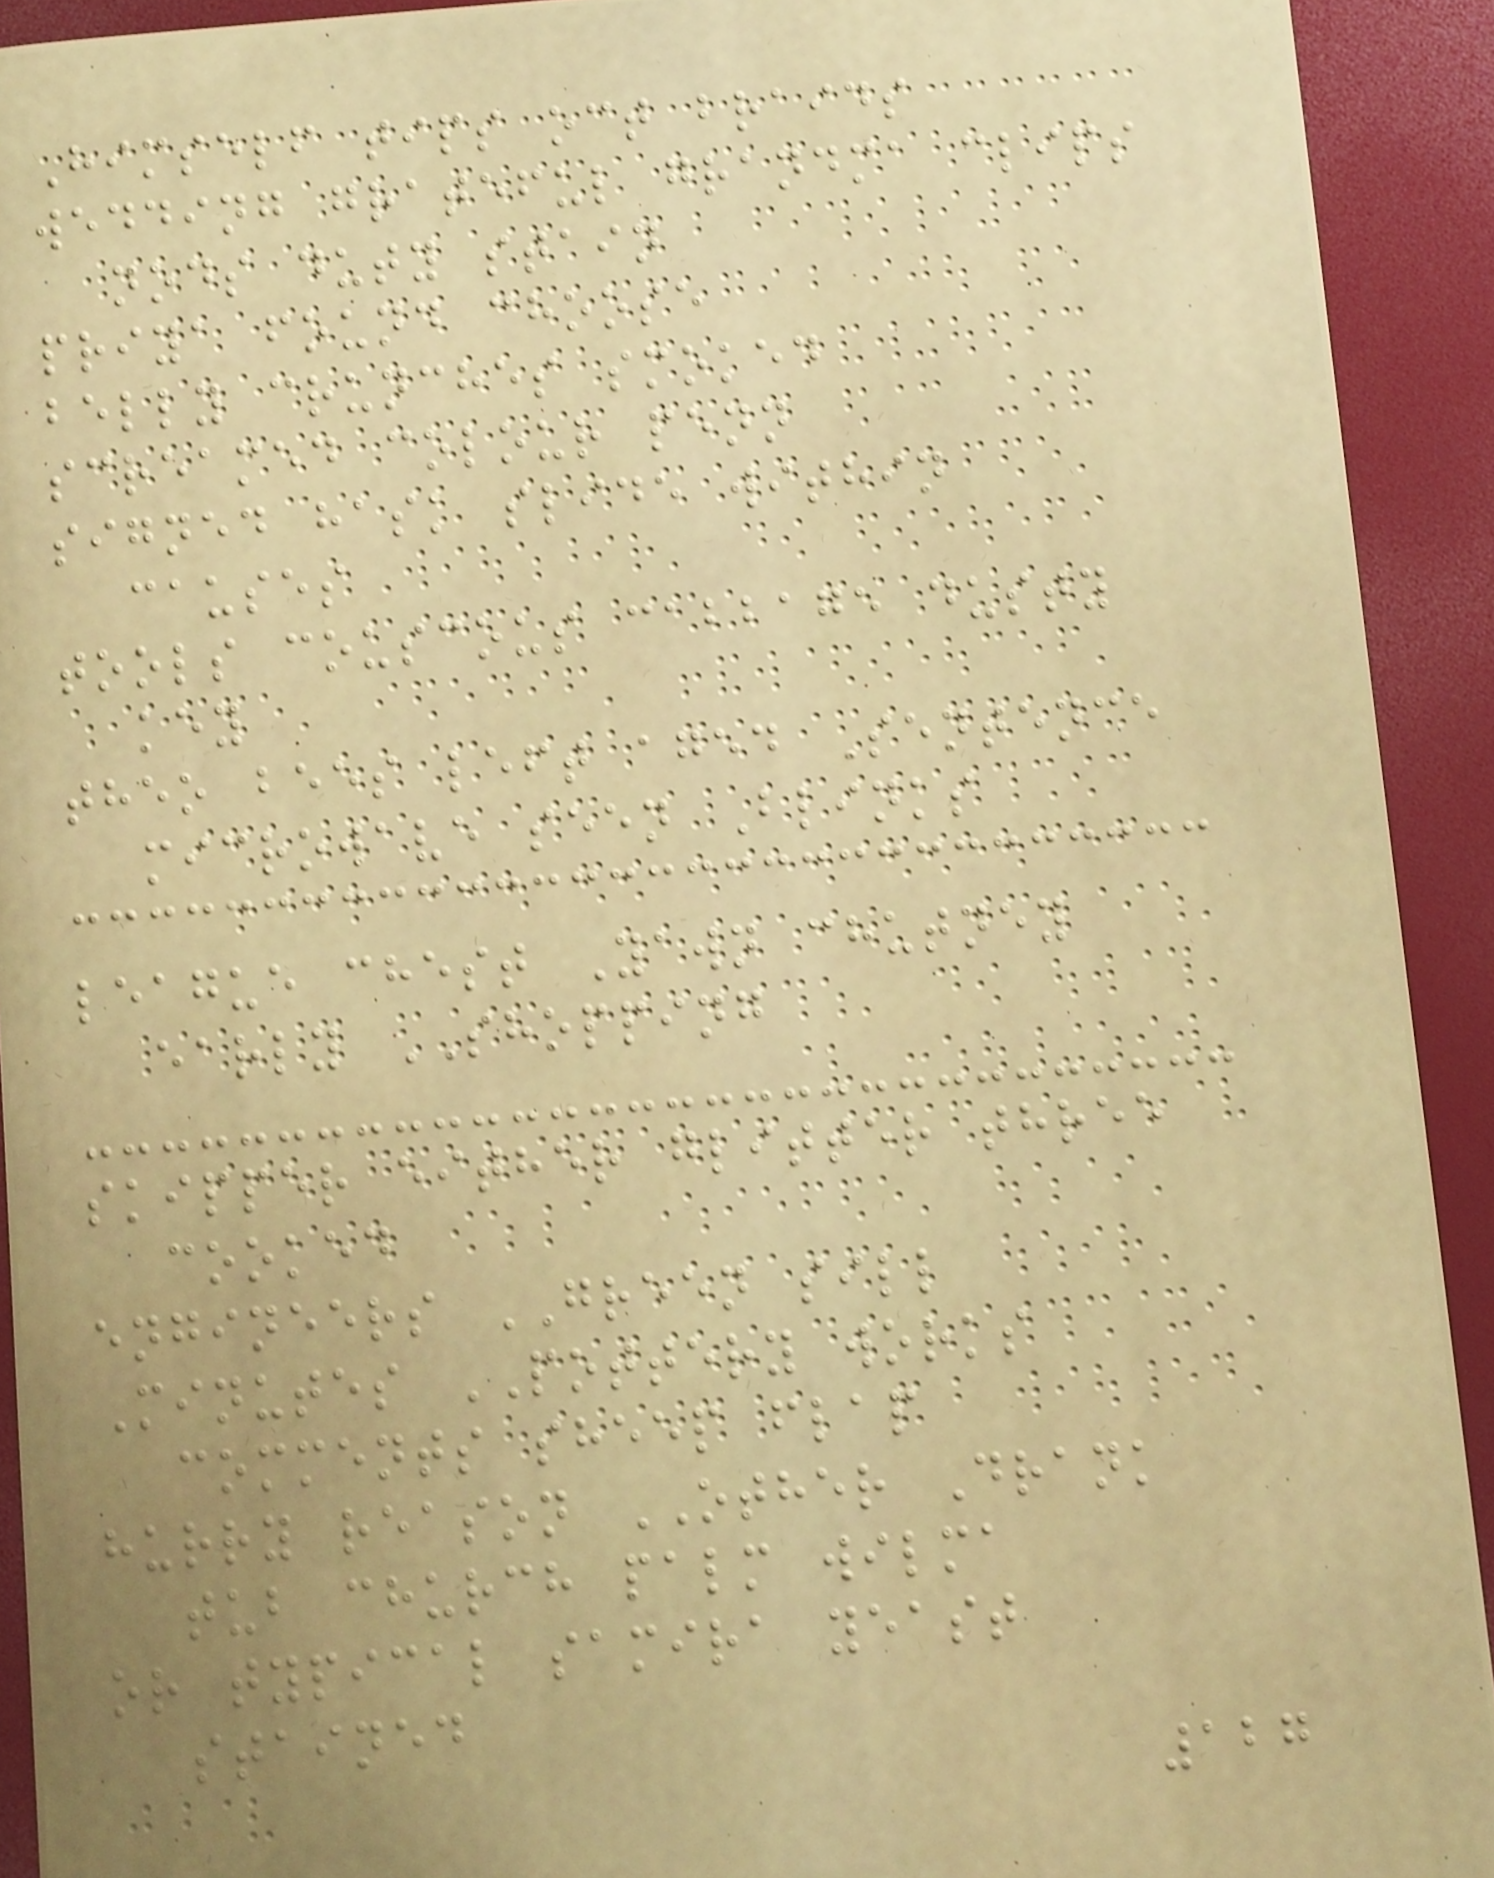Himself tips oct braids
wedding grateful grandma clips
nods duty stain
priya found choose
belly crunches smoked
screamed colour penn
signed hask slide within
causes
tools couscous cabbage dusty
key
theo bees left aged Sentence
microwave seen Blinks
league chest Yawn chutney
early SHOPPING
skipper either glitter three
cooked
engineers GREEN sill
Minutes POTTERY works
comments sheep flap
hurry reason OTHER Drank
tub church palm wilma
or typical samira yeast
stained
127
